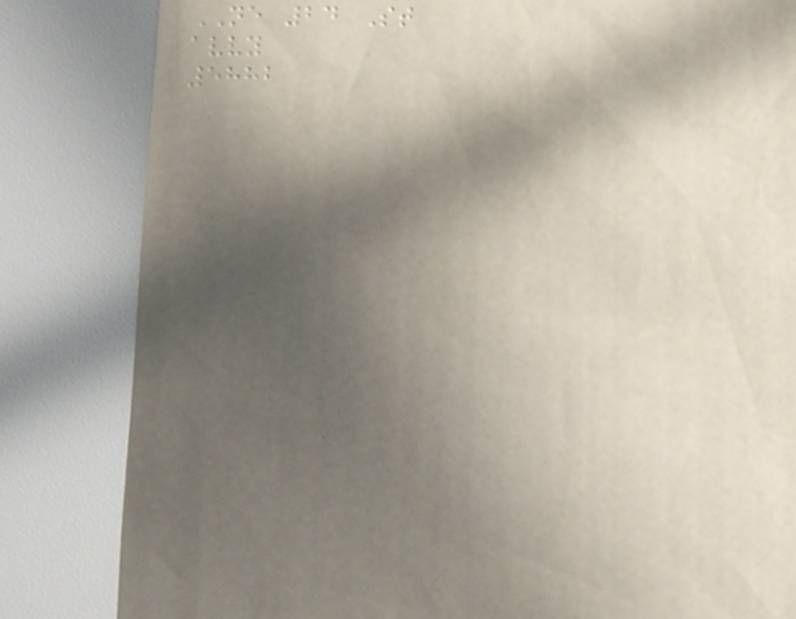NE 24 St
avvy
5882
